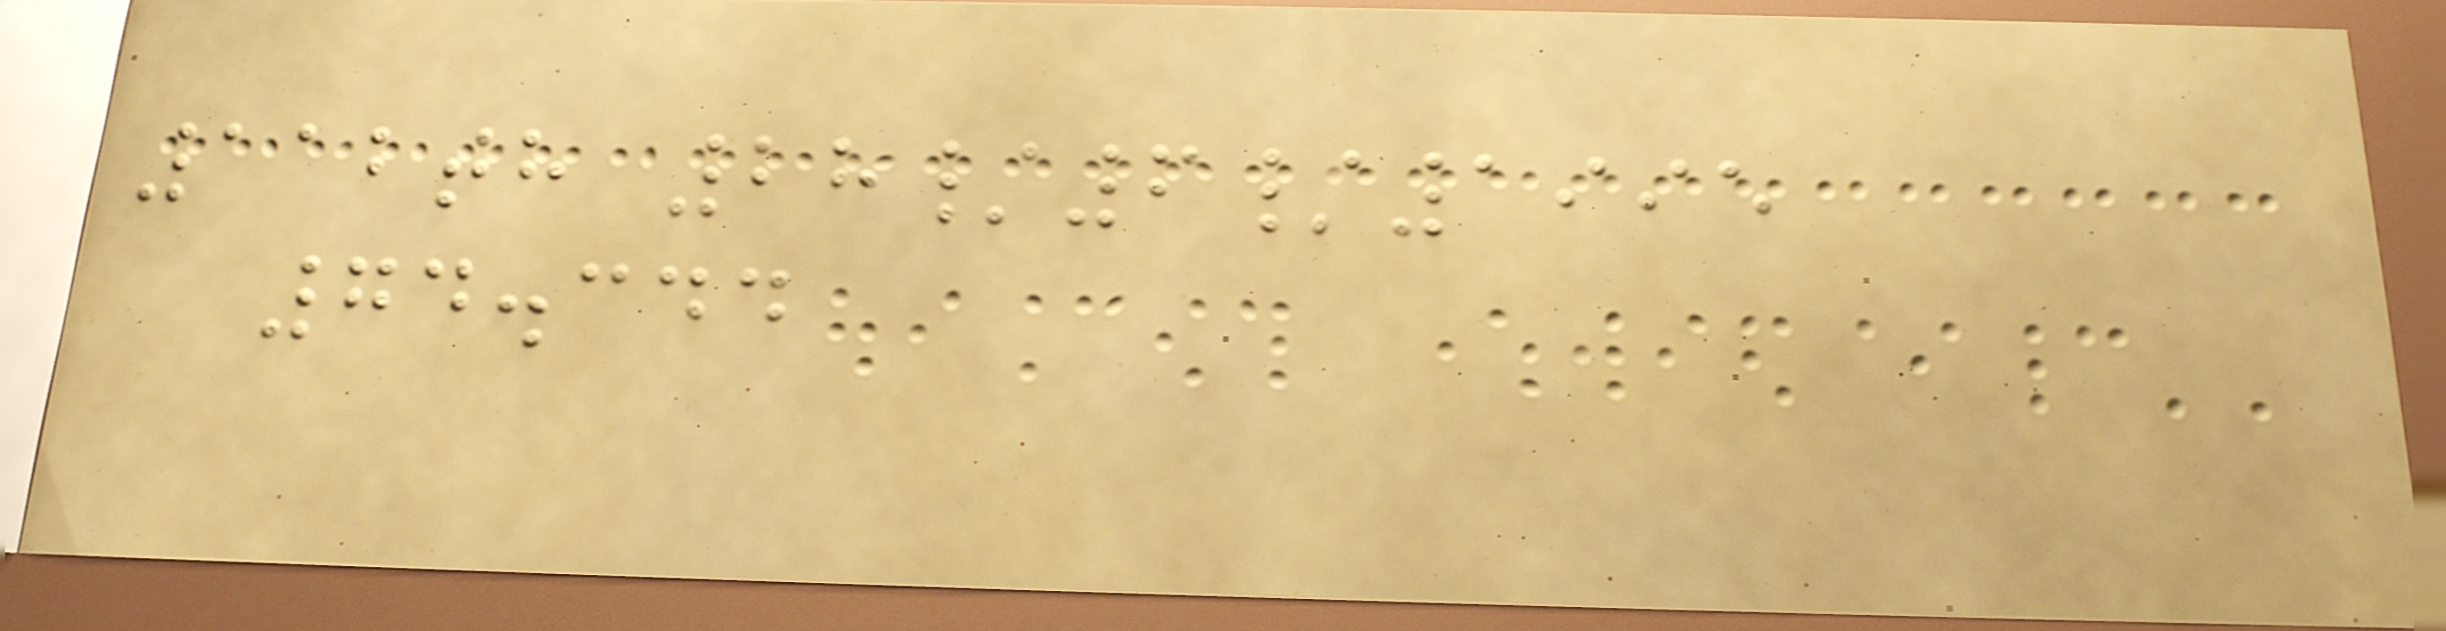112th 28/6/1995
74.344
